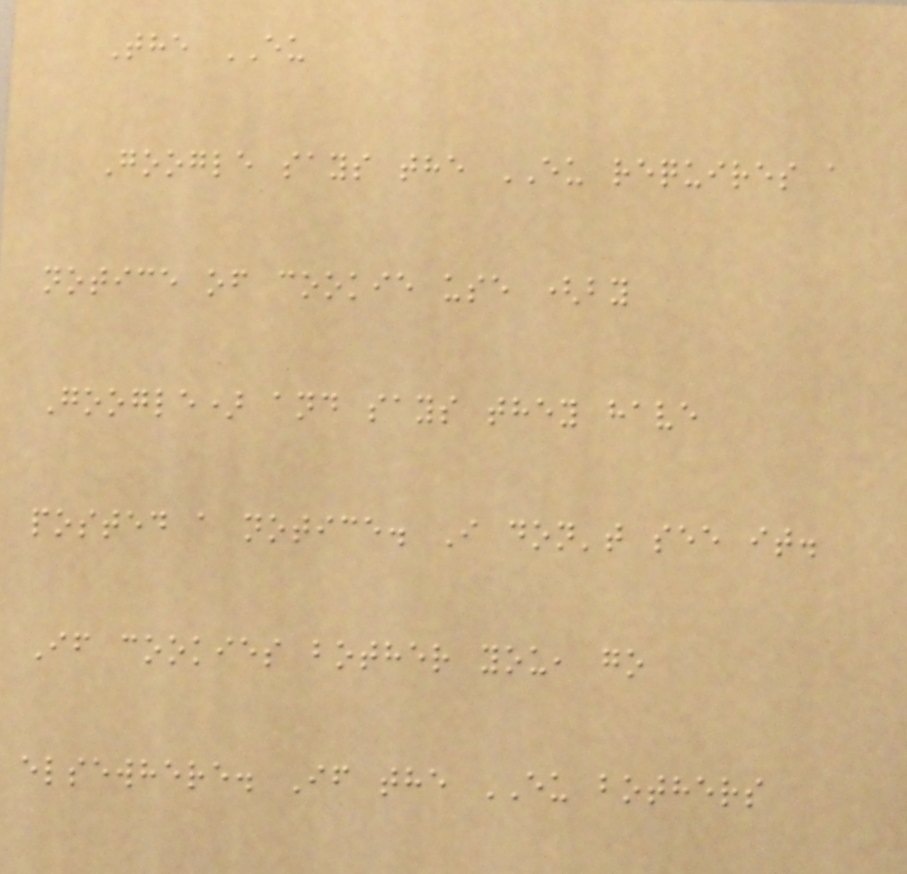The EU
Google says the EU requires a
notice of cookie use (by
Google) and says they have
posted a notice. I don't see it.
If cookies bother you, go
elsewhere. If the EU bothers
